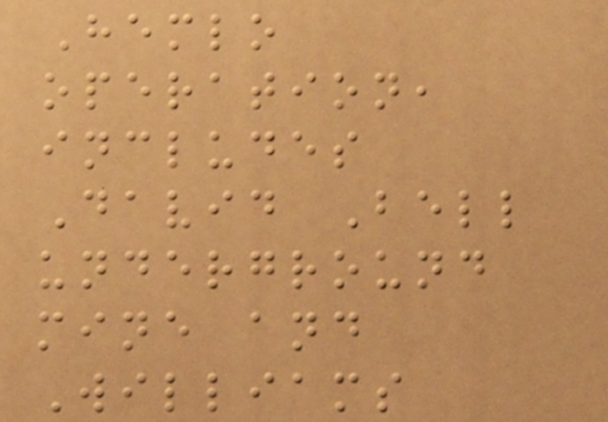Hemlo
operation,
includes
David Bell
underground
mine and
Williams
